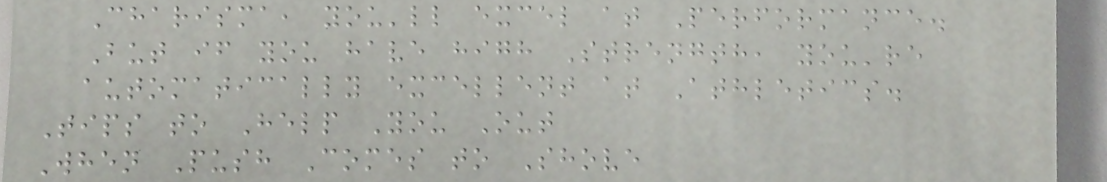Charisma, you'll excel at Performance.
But if you have high Strength, you're
automatically excellent at Athletics.
Tips to Help You Out
When Push Comes to Shove
